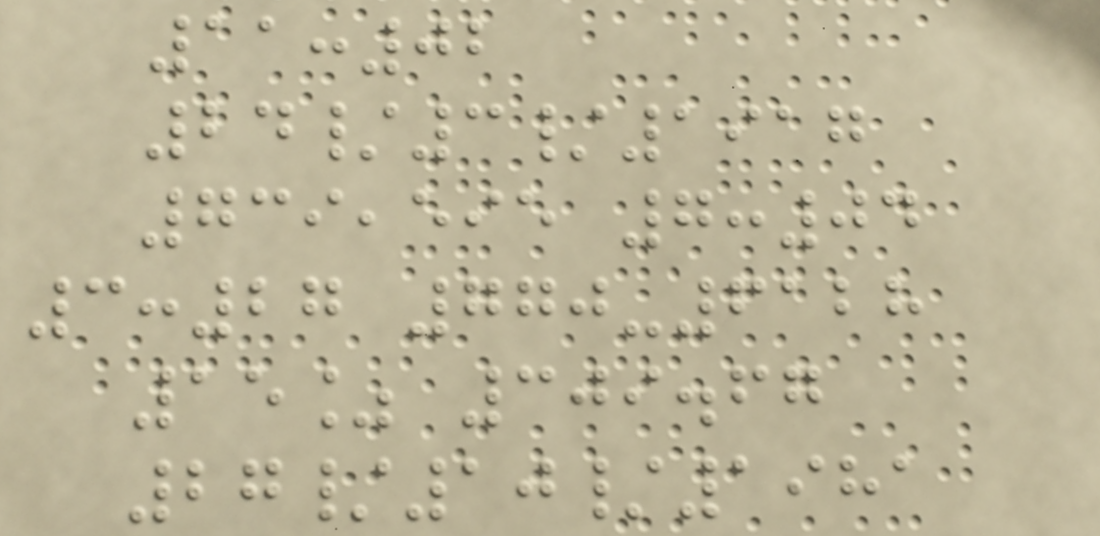11:02
24/3/1917
739,595 7:04
3:27 770-6128
15% 309.67
27/10/1981
